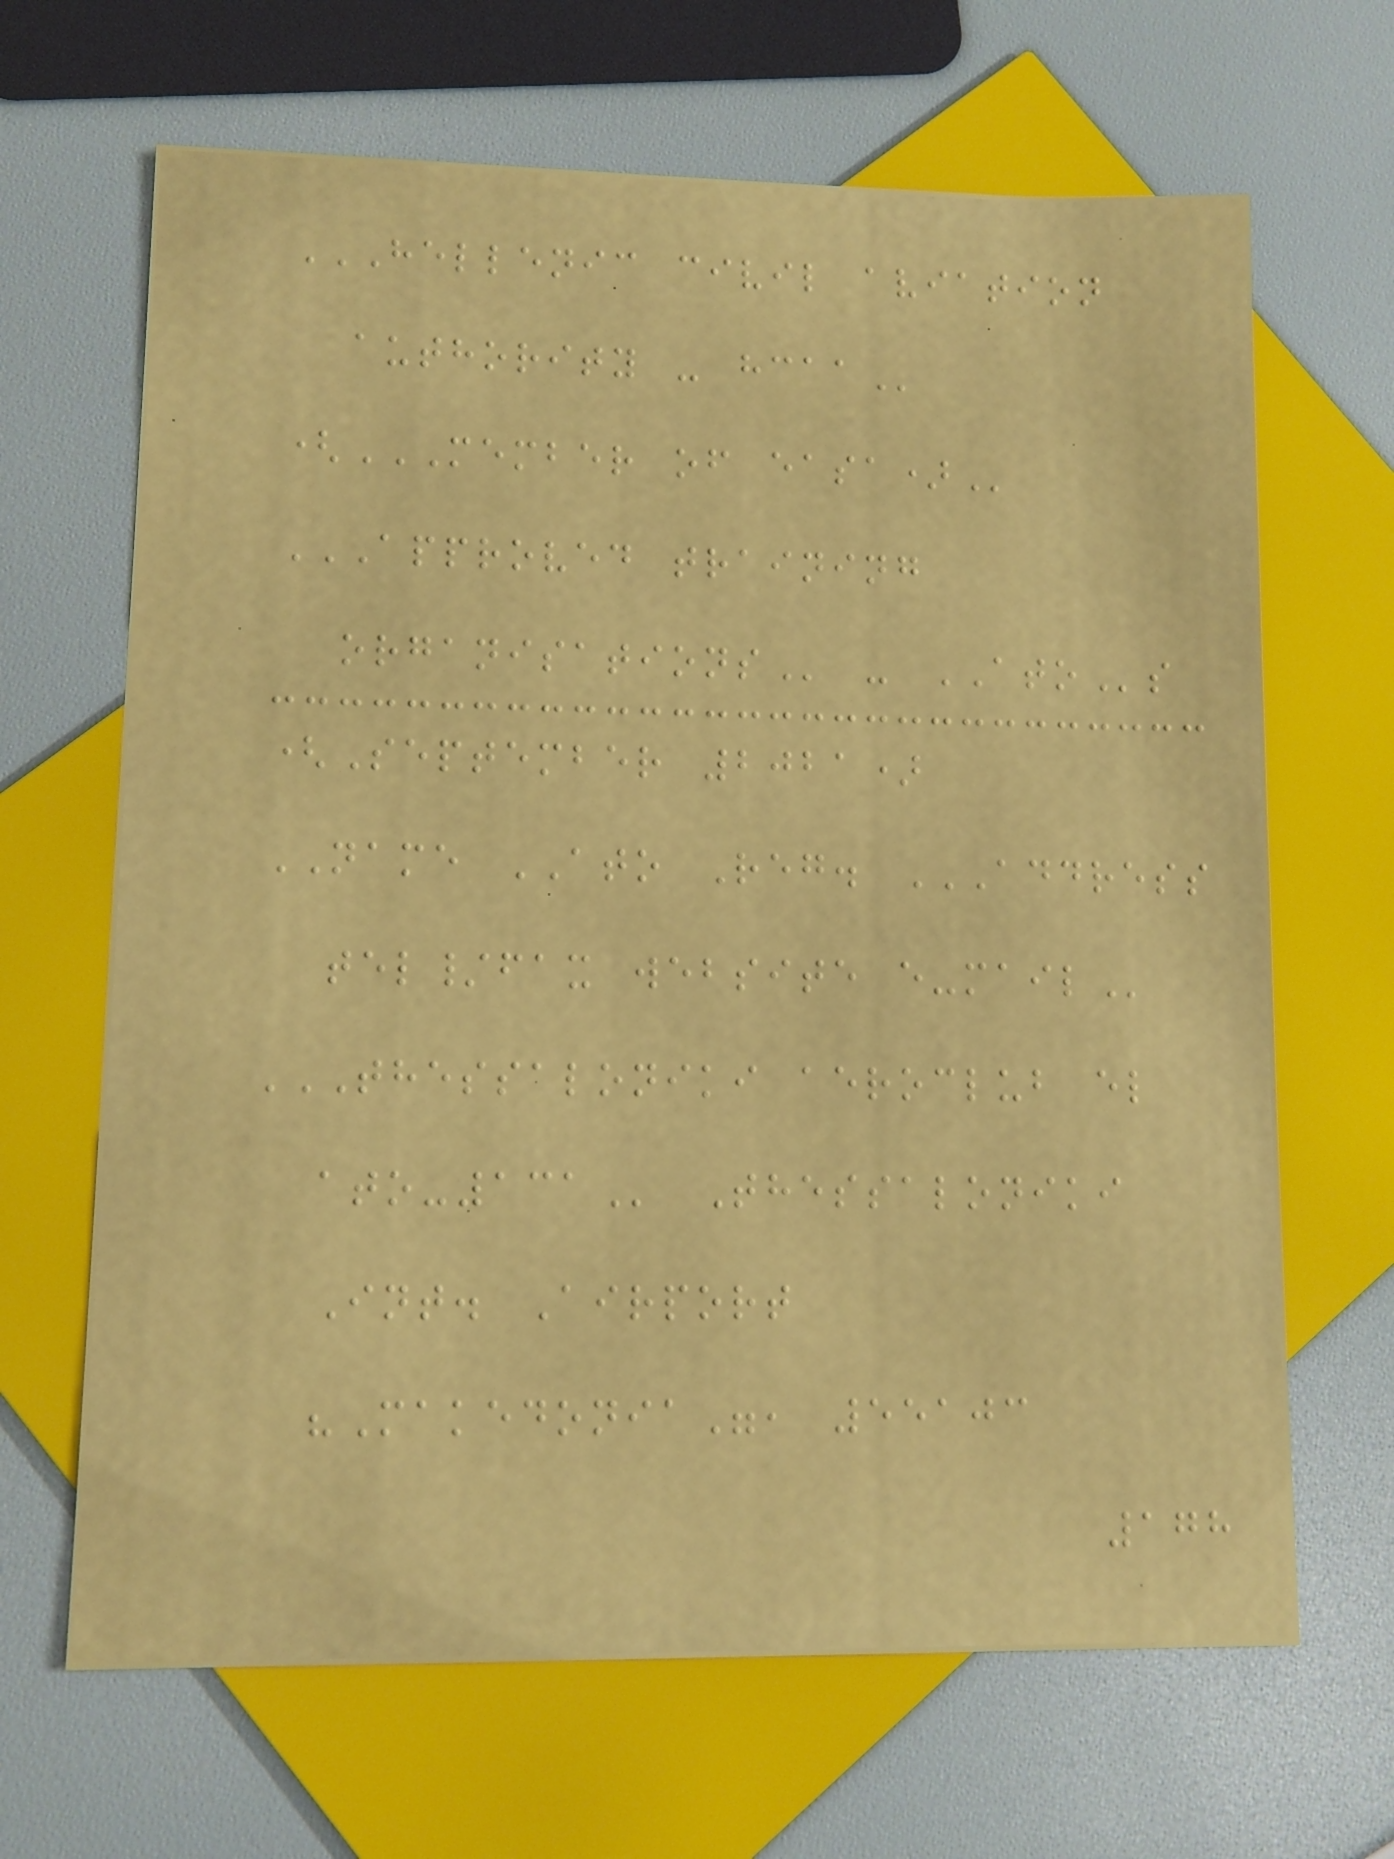HELLENIC CIVIL AVIATION
AUTHORITY - HCAA
(MEMBER OF EASA)
APPROVED TRAINING
ORGANISATIONS - ATOs
(September 2021)
NAME ATO Reg. ADDRESS
TEL/FAX WEBSITE E-MAIL
THESSALONIKI AEROCLUB EL
ATO-131 Thessaloniki
Int. Airport
"Makedonia", 55103
178
